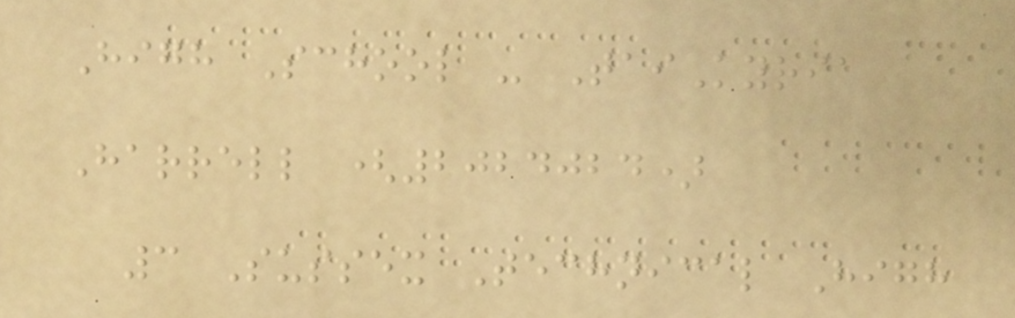High School - TaiKyria
Harrell (2024024)
3 Sussex Technical High
